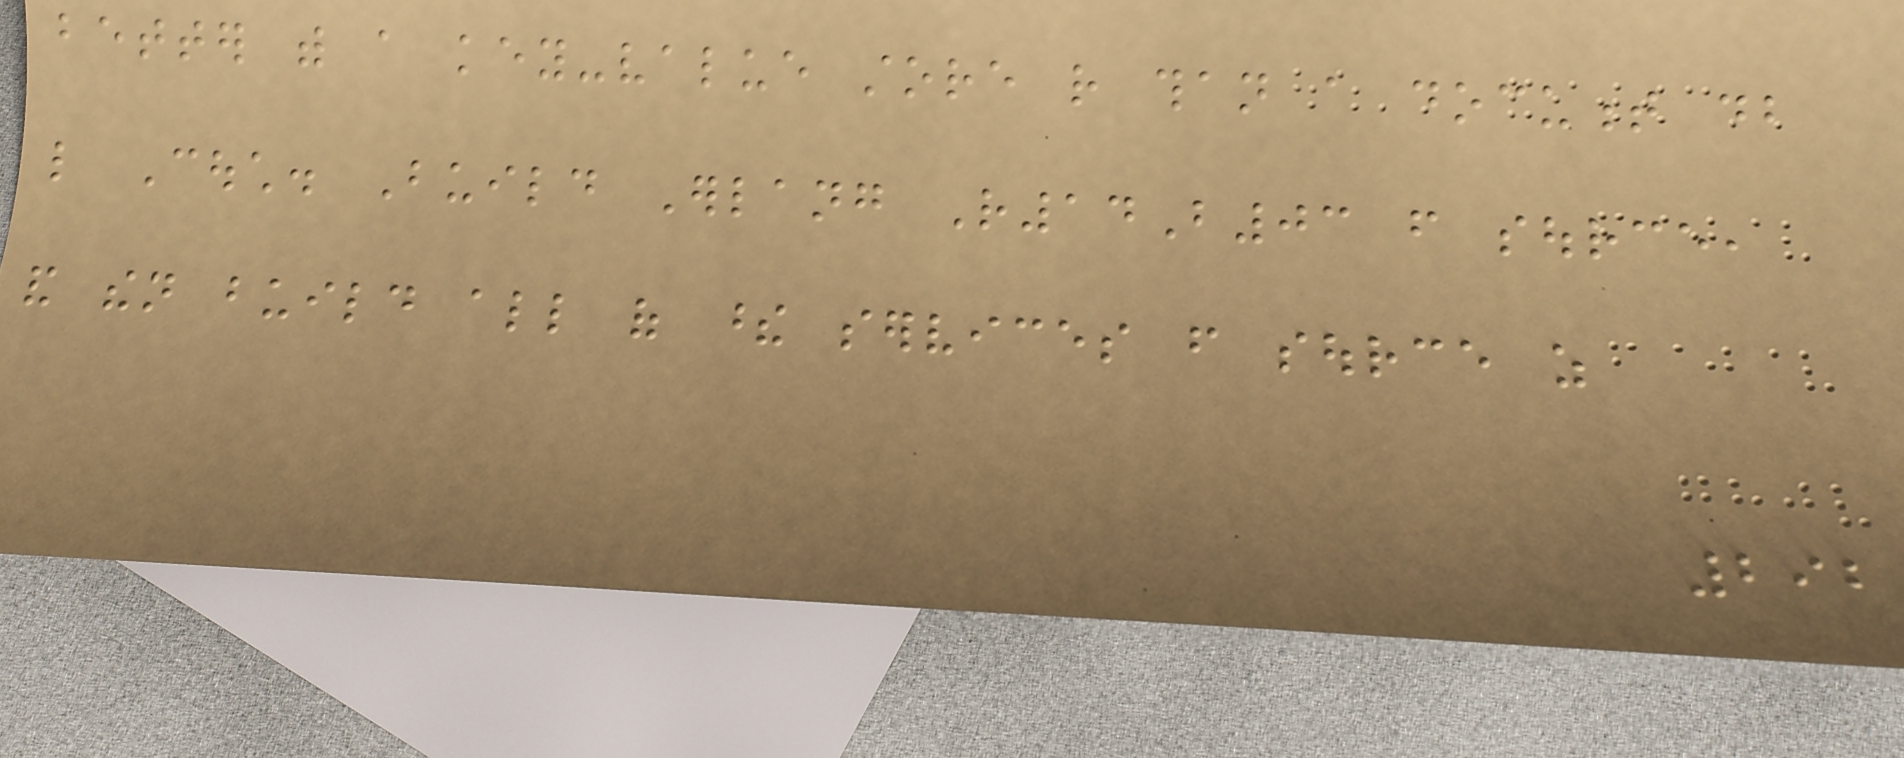better with a key-value store rather than a document db
like Couch. Build Erlang R14B03 from source,
and then build all of these services from source as
292
